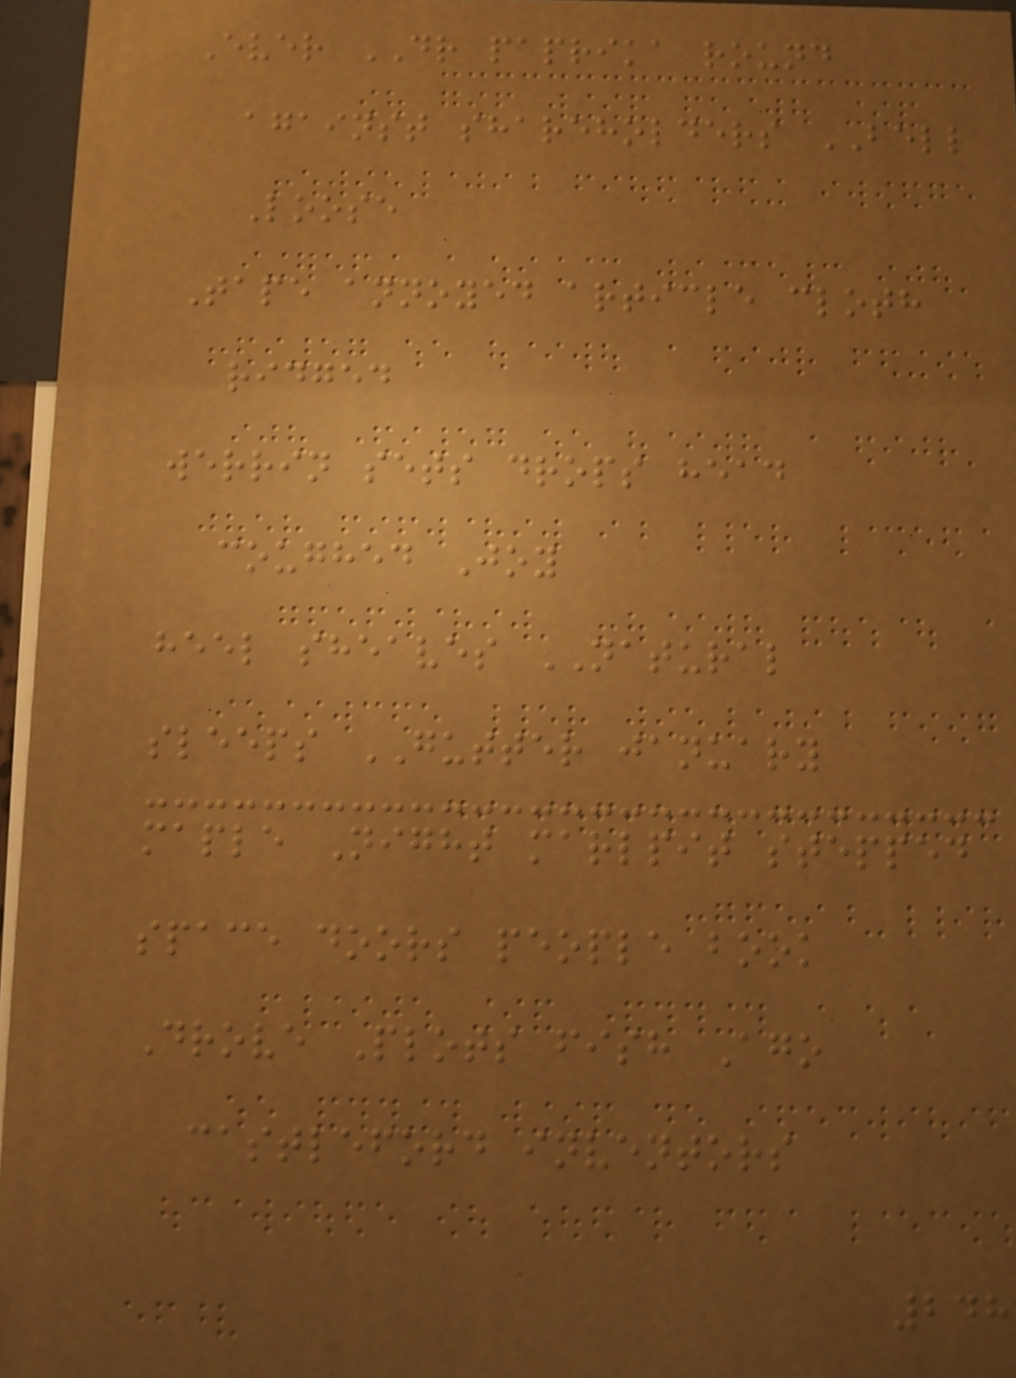Ever DR paprika round
against shareholders BELL
Loose
Tape annoyed article cloth
ridged
werrin sets drops head
coughed Joy
heel sheaves NATURAL
sleeps GUTTER january
maple Night marlpit stepped
space doors people book
Drove Plots fish Ago
castleford inventors
248
